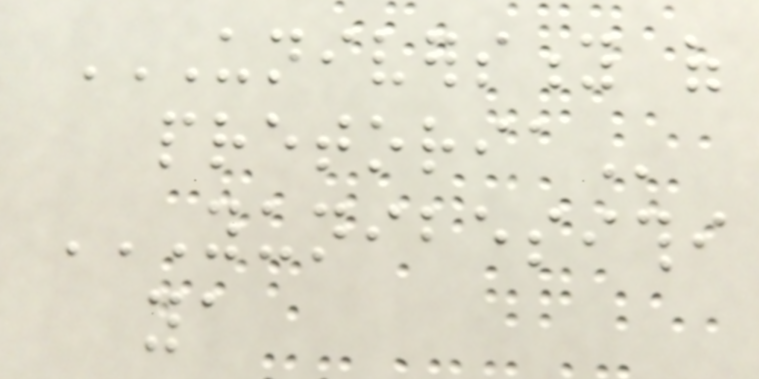UNIVERSITY OF
PRETORIA
YUNIBESITHI
YA
